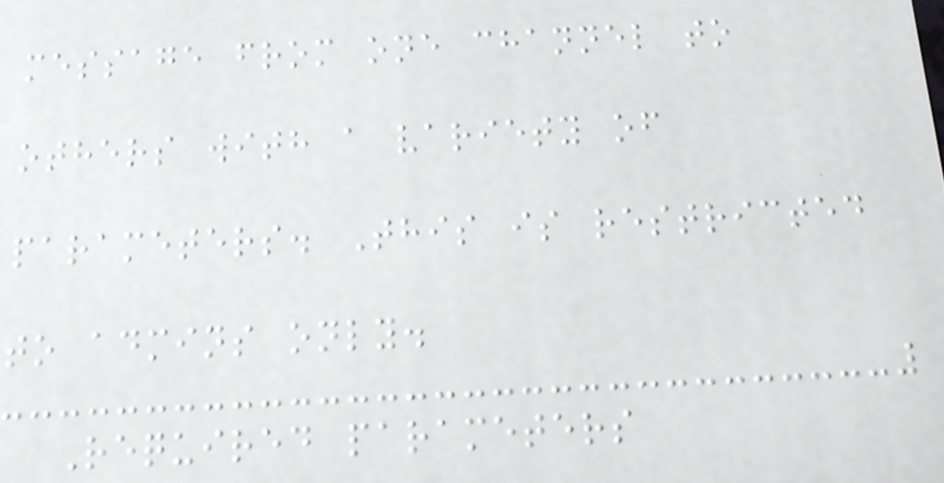message from one channel to
others with a variety of
parameters. This is restricted
to admins only.
Required parameters
